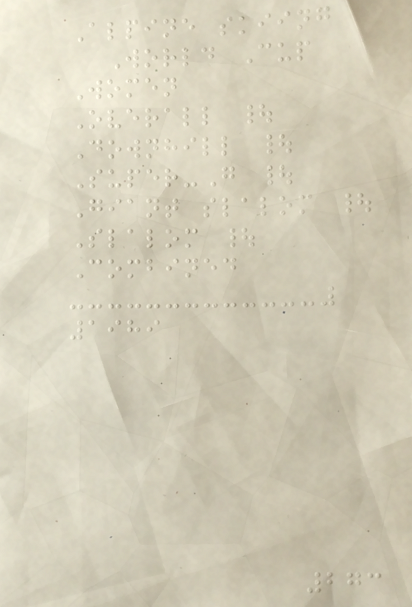Alpine skiing
World Cup
Women
Overall |
Downhill |
Super-G |
Giant slalom |
Slalom |
Combined
1989
273
